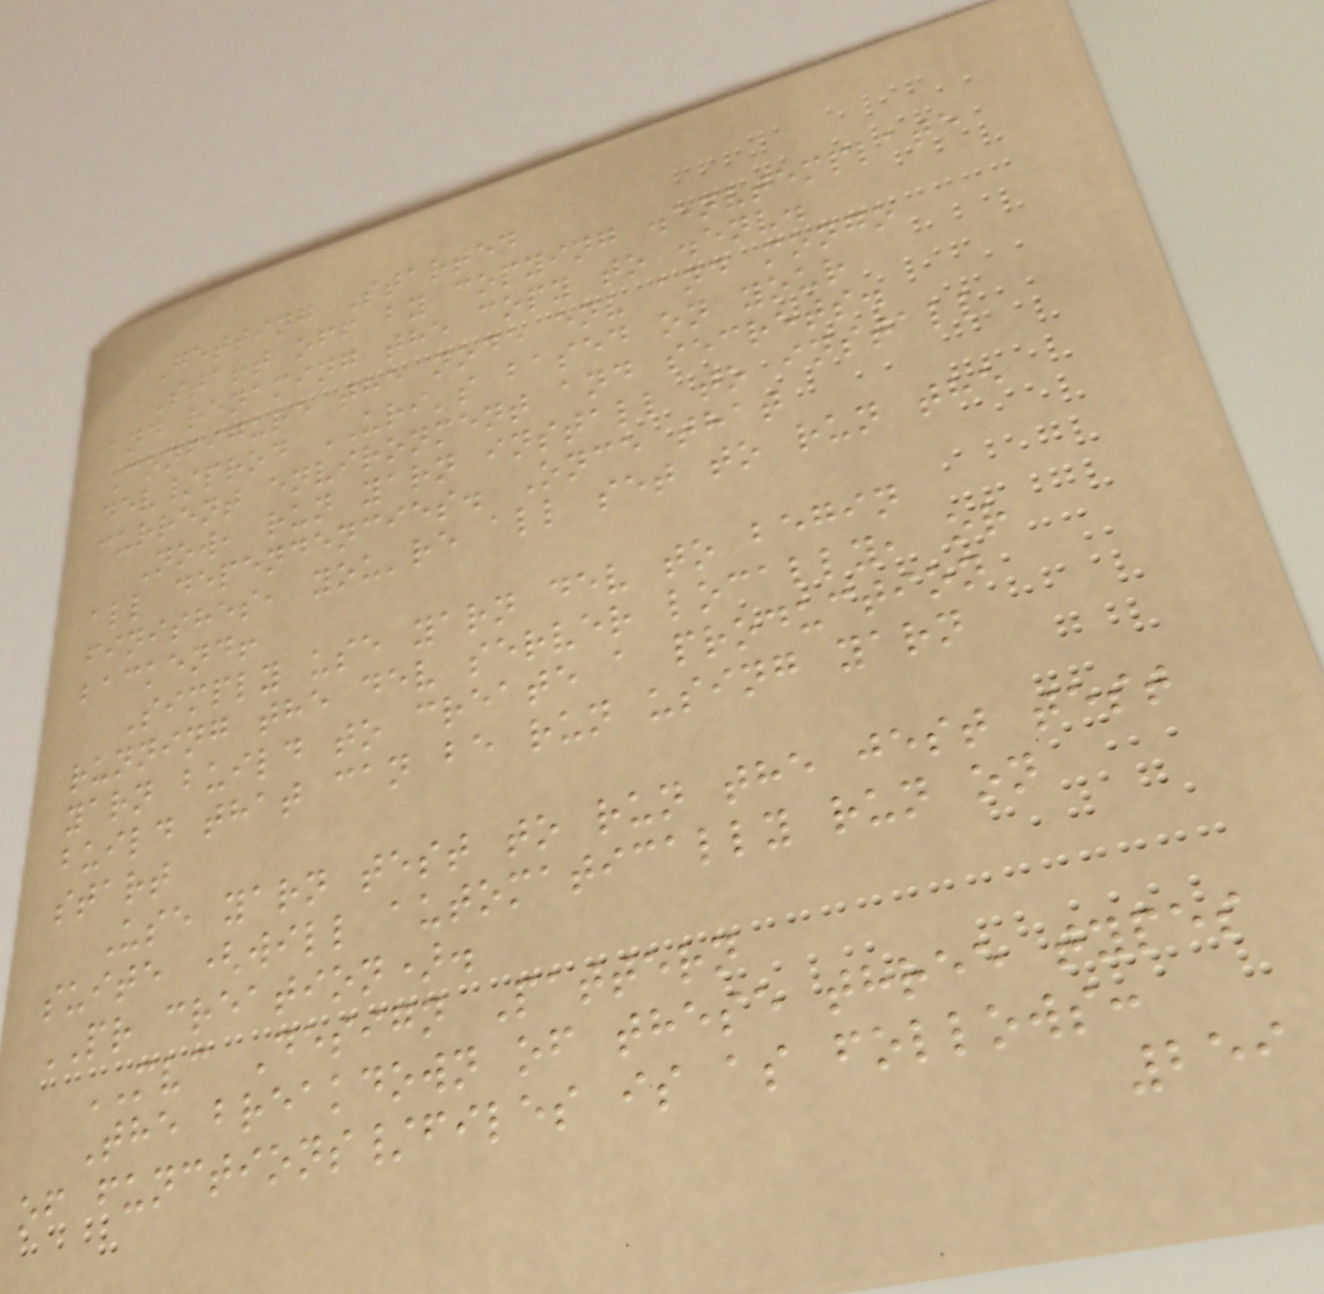Getting Started
Start off by copying .envtemplate
and renaming the copy to .env.
Configure the node env and mongo
dev/prod URI's based on your
current environment and secrets.
Now, run yarn install to install
all dependencies. Once that
finishes, you're all set to run the
backend!
Simply use yarn dev to begin
running the dev server locally, or
yarn build to create a production
build that can be run using yarn
start
Use yarn test to run the jest test
suite (will automatically run on
PR creation).
MVC Design Pattern
The breakdown of these three types
of functions/files is as follows:
259
